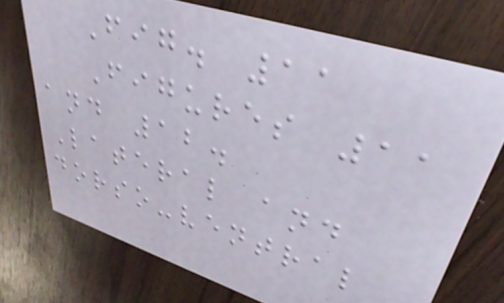Fig. 11
Figures 11
and 12.
Lateral and
dorso-ventral
